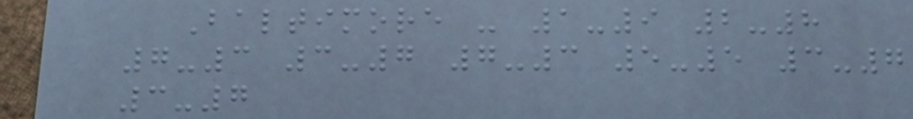Baltimore - 1-9 2-8
7-3 3-7 7-3 5-5 3-7
3-7
